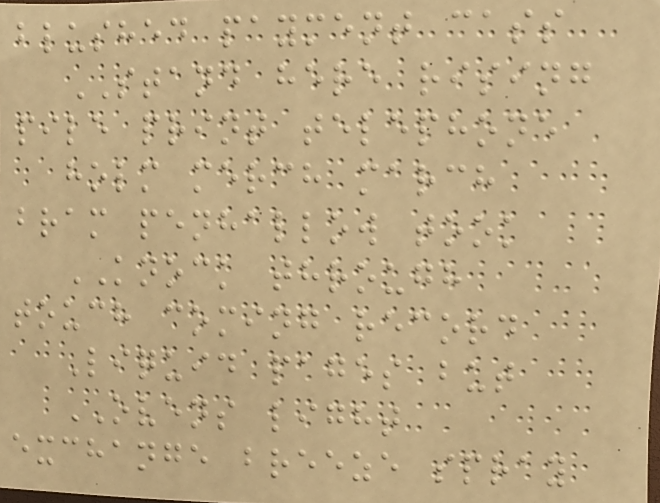blushed payment cass
STAND here rising
pile print telephone
holm merch march
bram penhallow took
KNOCK through
touch coming record
Liquid pages but
OVENS light
exchange breeze spray
